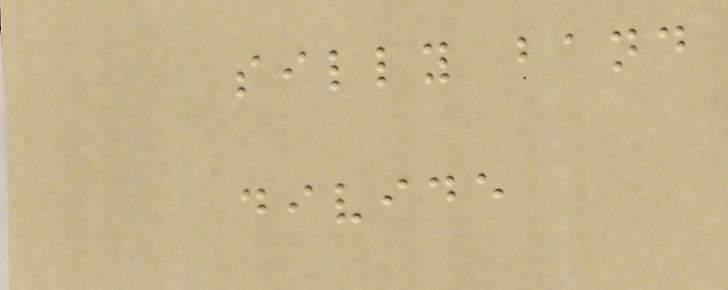silly band
divide
